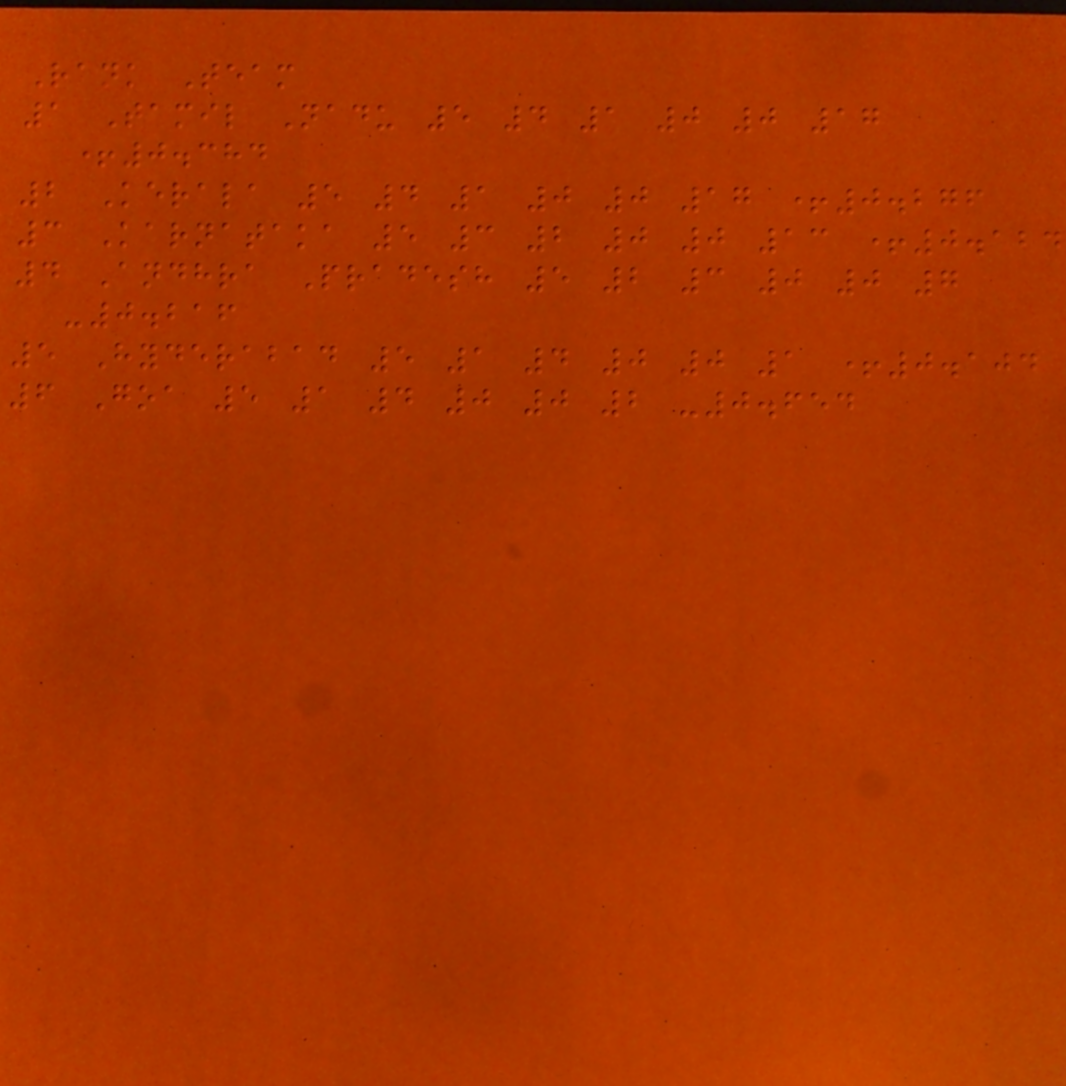Rank Team
1 Tamil Nadu 5 4 1 0 0 17
+0.384
2 Kerala 5 4 1 0 0 17 +0.276
3 Karnataka 5 3 2 0 0 13 +0.124
4 Andhra Pradesh 5 2 3 0 0 7
-0.216
5 Hyderabad 5 1 4 0 0 1 +0.104
6 Goa 5 1 4 0 0 2 -0.654
